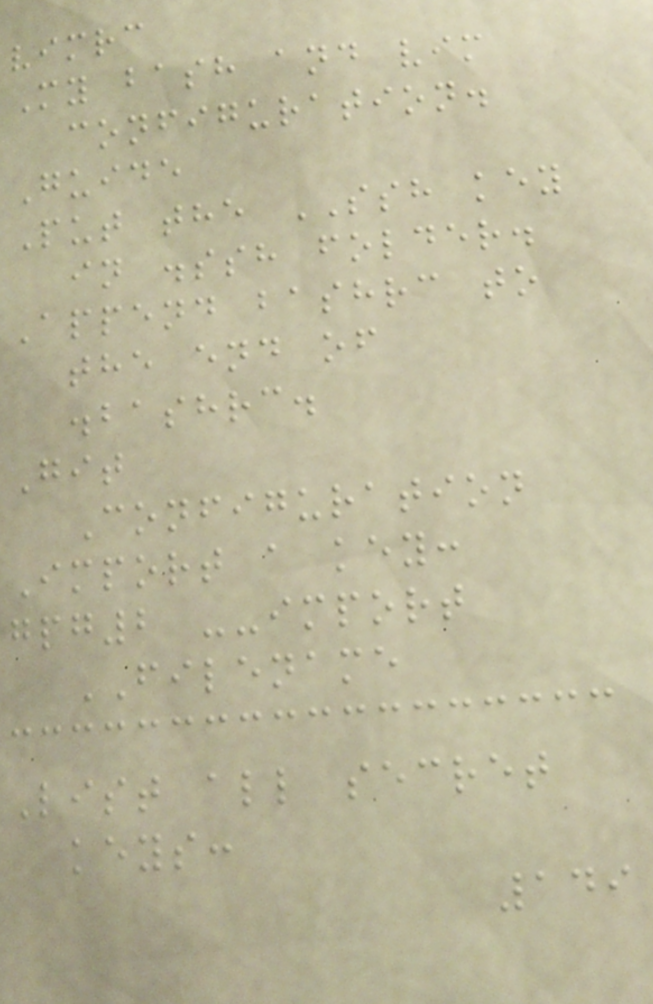vimrc
My bash and vim
configuration.
Guide
Put the SSH key
in .ssh folder.
Append bashrc to
the end of
.bashrc.
Git
Configuration
Import a key:
gpg2 --import
FILENAME
List all secret
keys:
149
